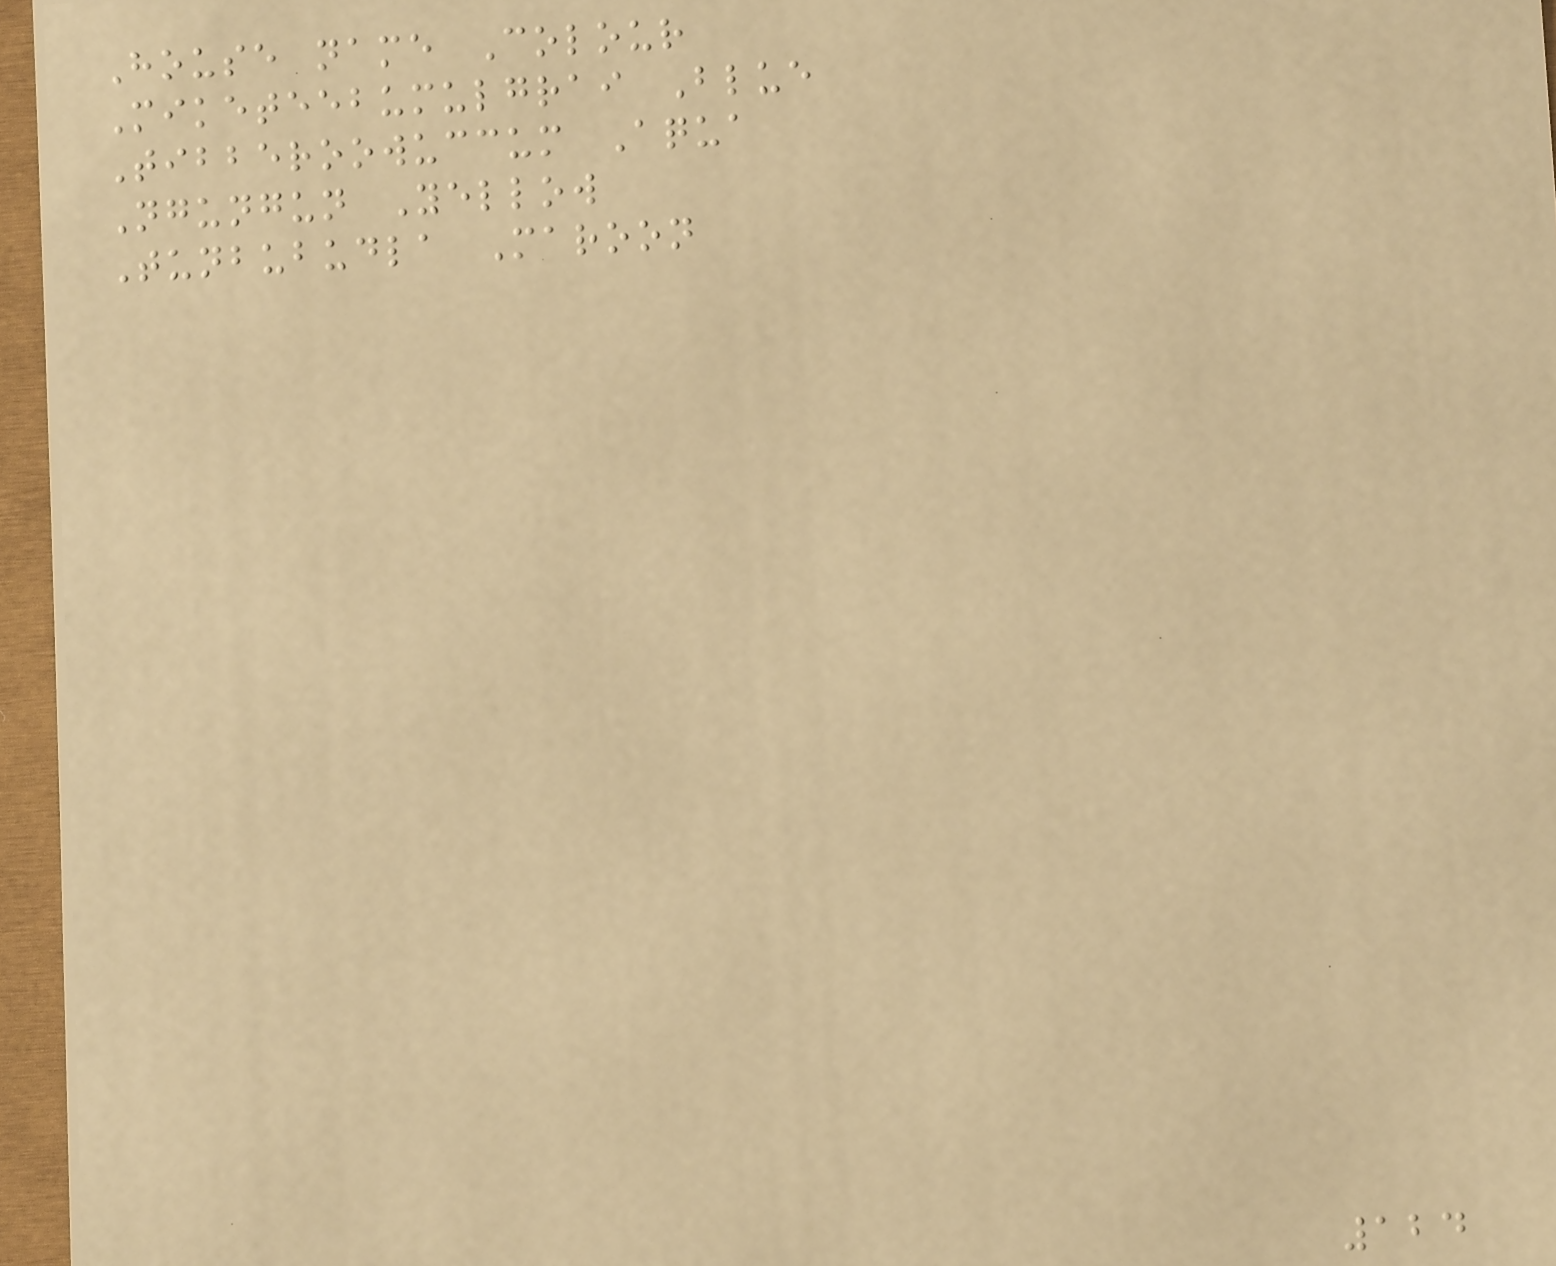House name Colour
Miketeebumulgrai Blue
Tibberoowuccum Aqua
Ngungun Yellow
Tunbubudla Maroon
124
